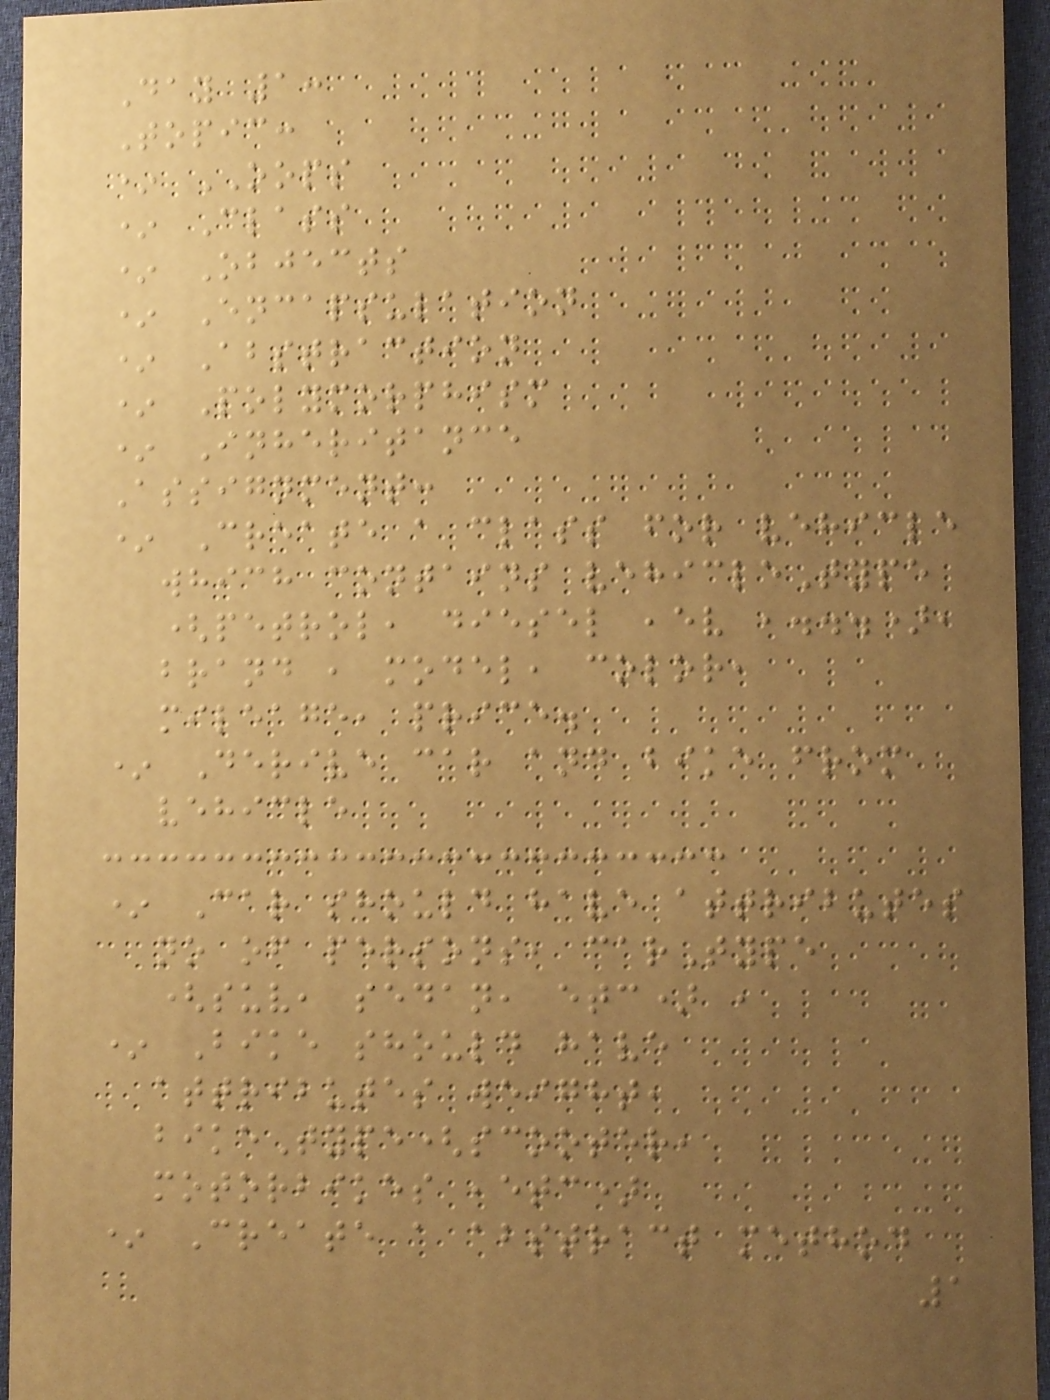Day 1:
Topic:
* OOPS
* Class
* Objects
* Encapsulation
* Abstraction
* Polymorphism
* Inheritance
Assignment:
* Create a class for vehicle
which contains vehicleType
(petrol, diesel ,ev ,...),
brand , model, color,
mileage, price.
* Derive car and bike from
vehicle
* Car should have attributes
no of persons, carType
(suv, sedan, etc) ,
* Bike should have
attributes weight,
bikeType(scooter,
motorbikes ,etc)
* Create a abstract method
1
